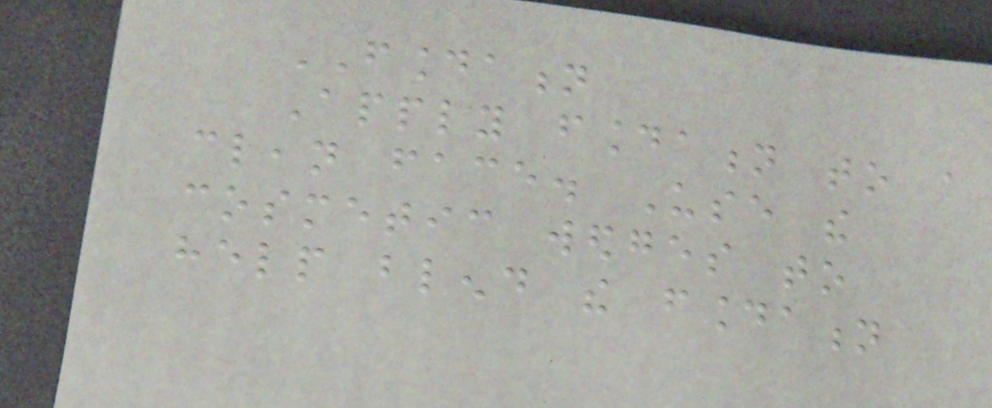FOUNDATION
Apply foundation to a
clean face. Use the
cosmetic wedges to
help blend the foundation
